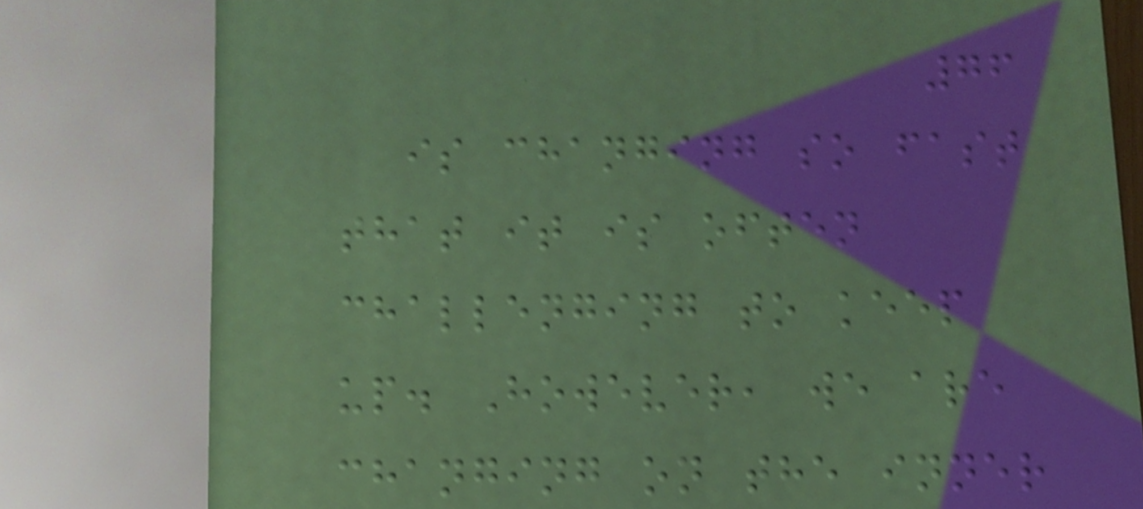76
is changing so fast
that it is often
challenging to keep
up. However, we are
changing on the inner
